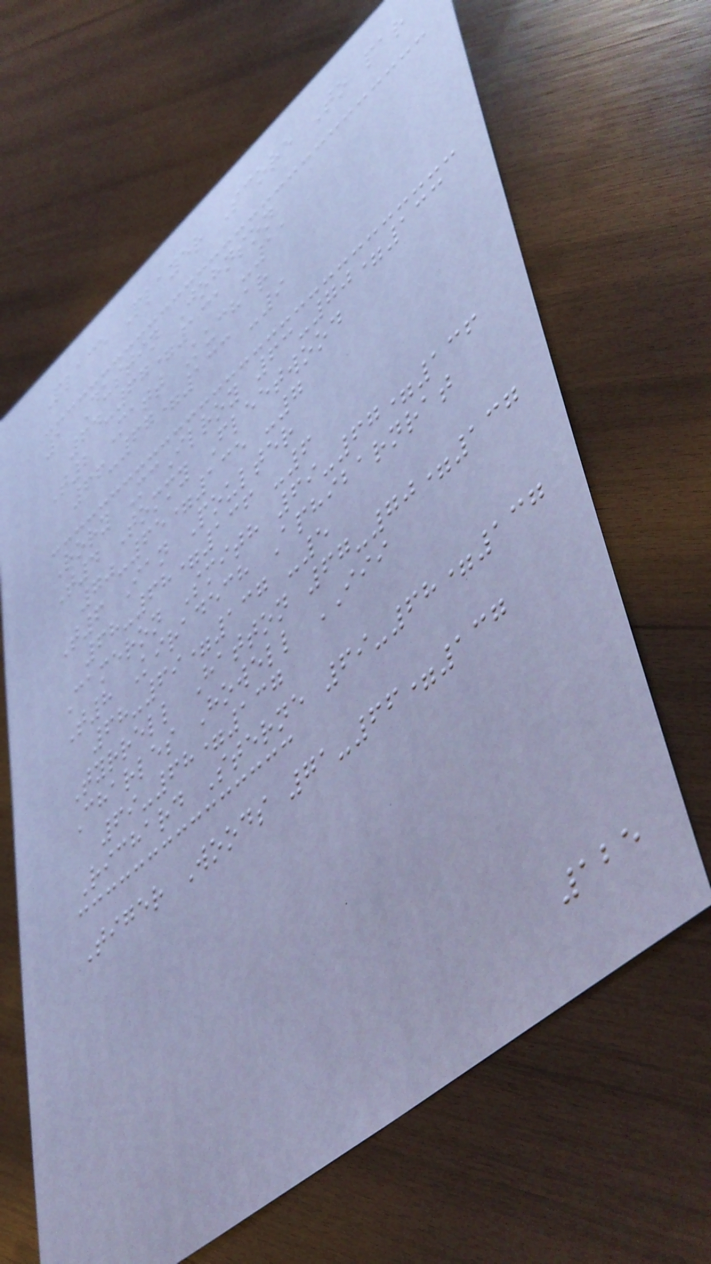Place Player Score To par
1 Dustin Johnson
64-67=131 -11
T2 Matt Kuchar
66-67=133 -9
Rory McIlroy 63-70=133
T4 Tommy Fleetwood
70-65=135 -7
T6 Ian Poulter
68-68=136 -6
Cameron Smith 69-67=136
T8 Kiradech Aphibarnrat
68-69=137 -5
Tyrrell Hatton 67-70=137
Charles Howell III
69-68=137
Richard Sterne 69-68=137
Tiger Woods 71-66=137
125
